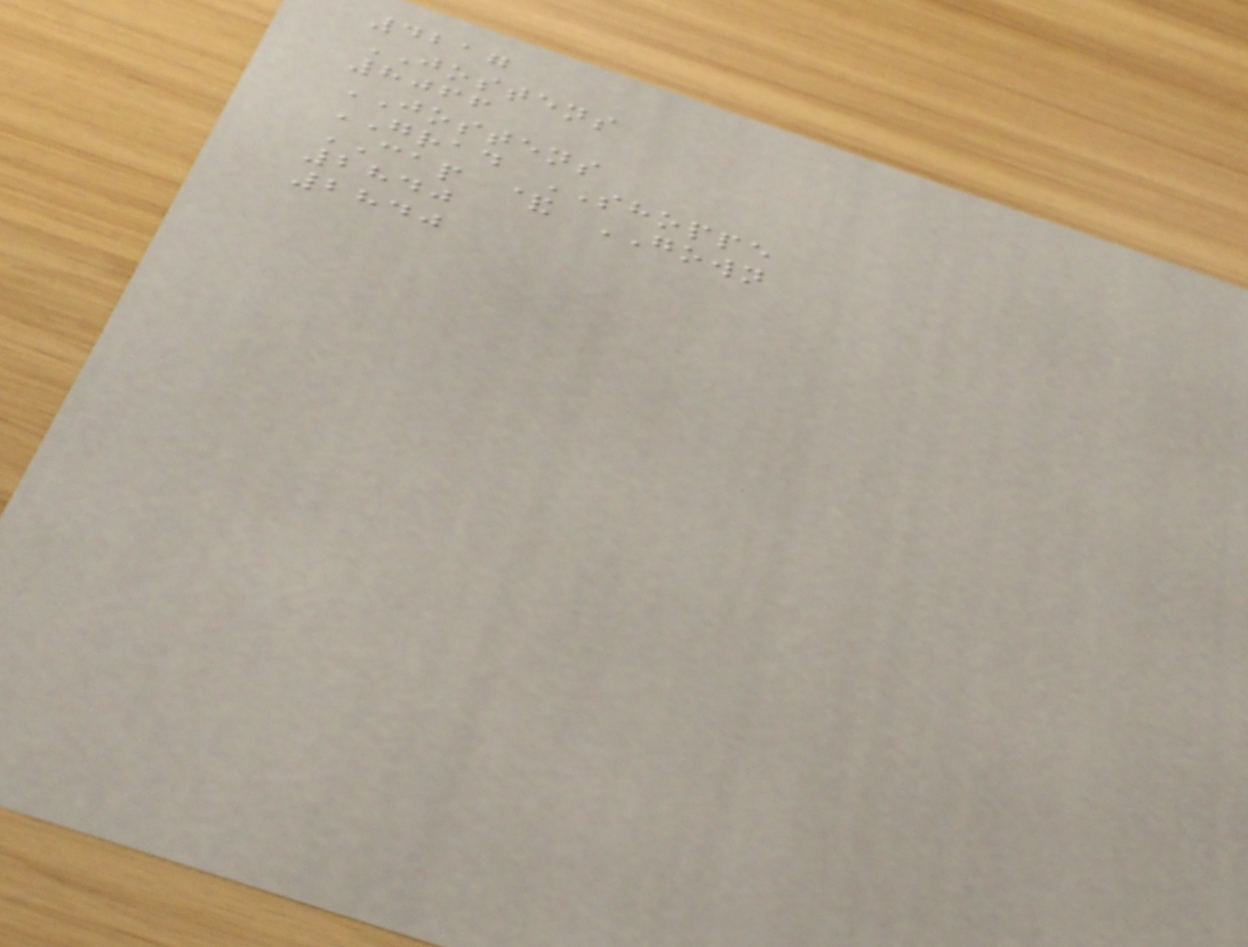4217
JOSTENS
8066
JOSTENS
GRAD SHOPPE
CAP & GOWN
2840
2840
